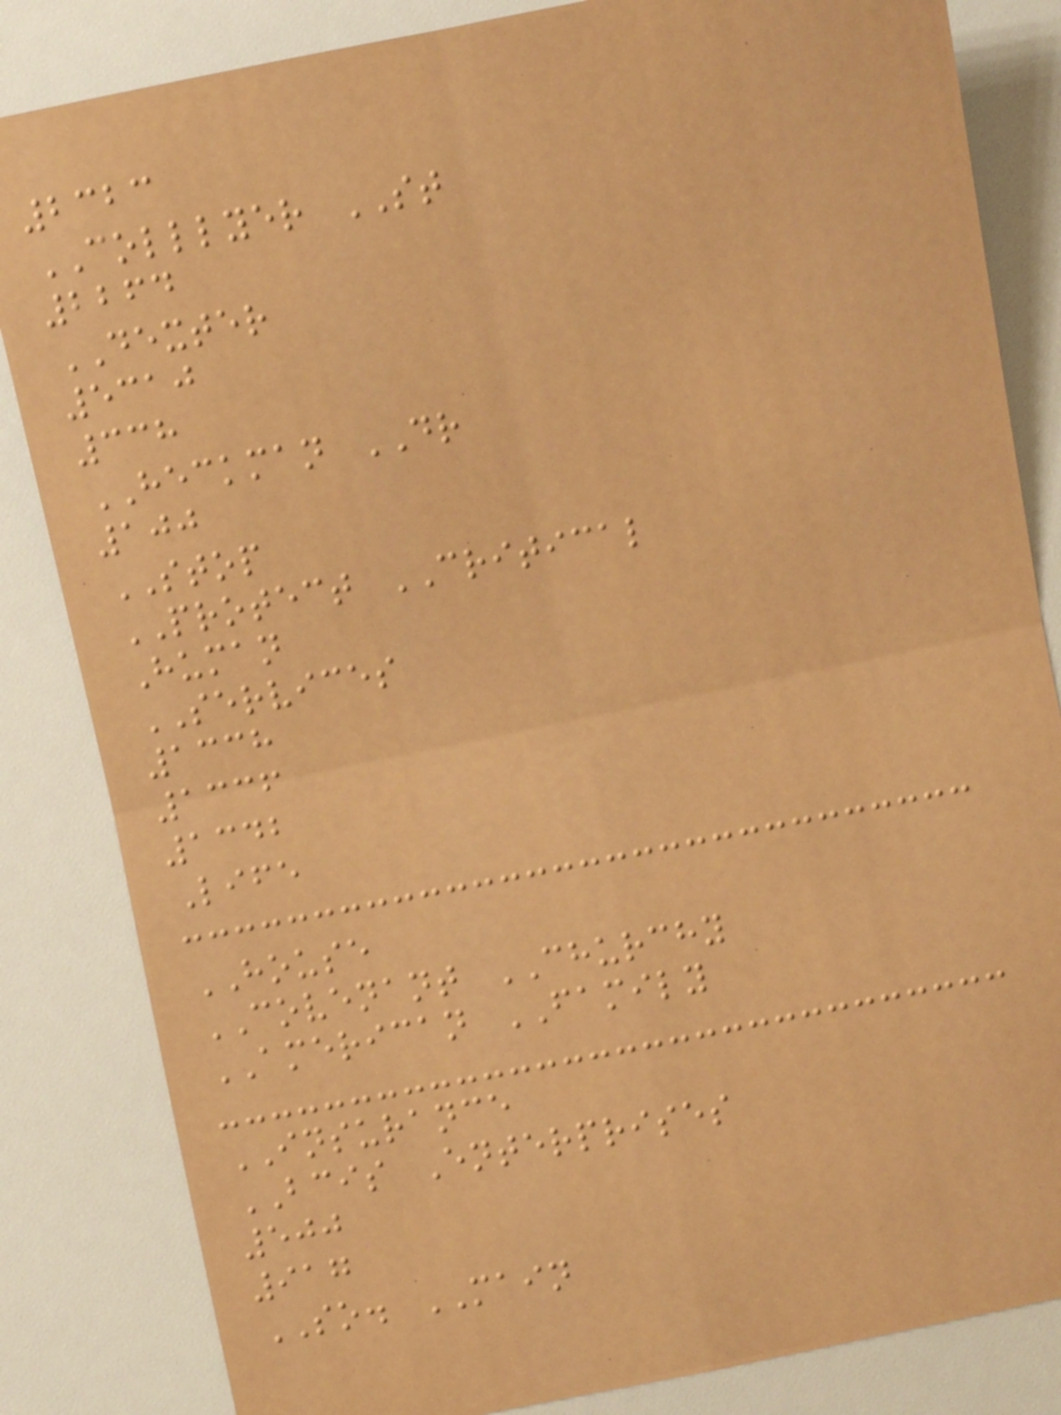2323
COLLLYER ST
2264
DEXTER
5310
338
HECKMAN DR
100
STOP
PROTECT CRITICAL
Human
SERVICES
1338
1336
1342
Life
HOUSE
COVENANT CHURCHY
AMERICAN FAMILY
INSURANCE
BCIS Enterprises
500
917
SO. MAIN
